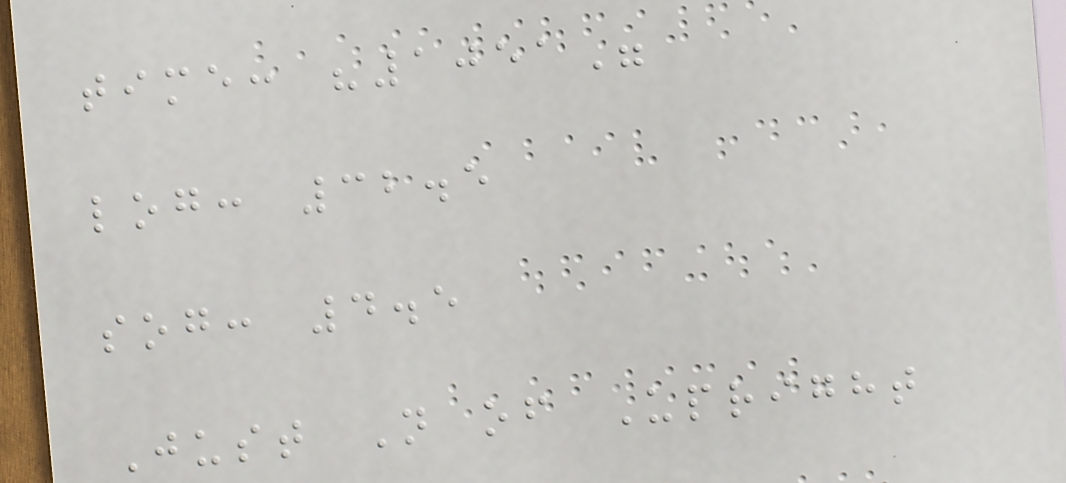time: "1051"
log: 32.5
sog: 4.5
Just N of Upright
